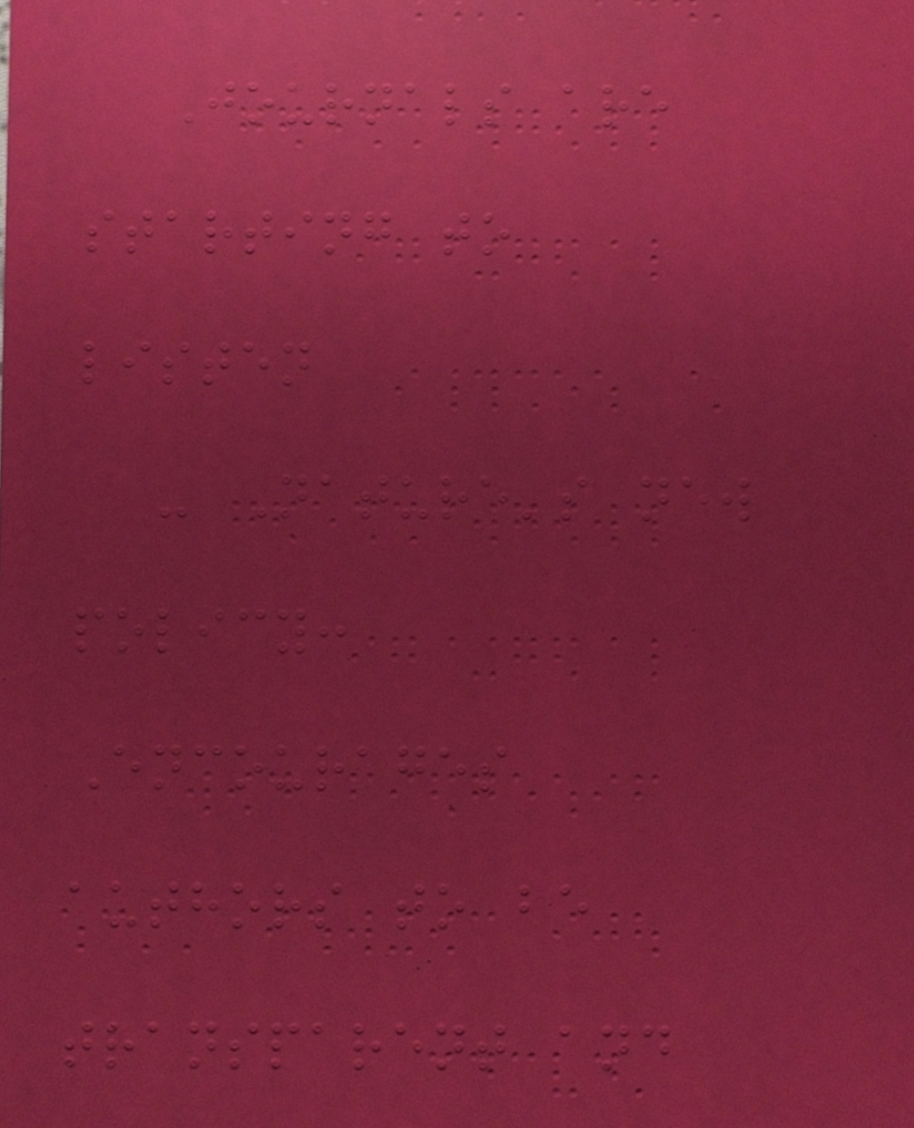Journals are
starting to
listen
- Nature's new
policy:
Encourages
authors to be
transparent and
